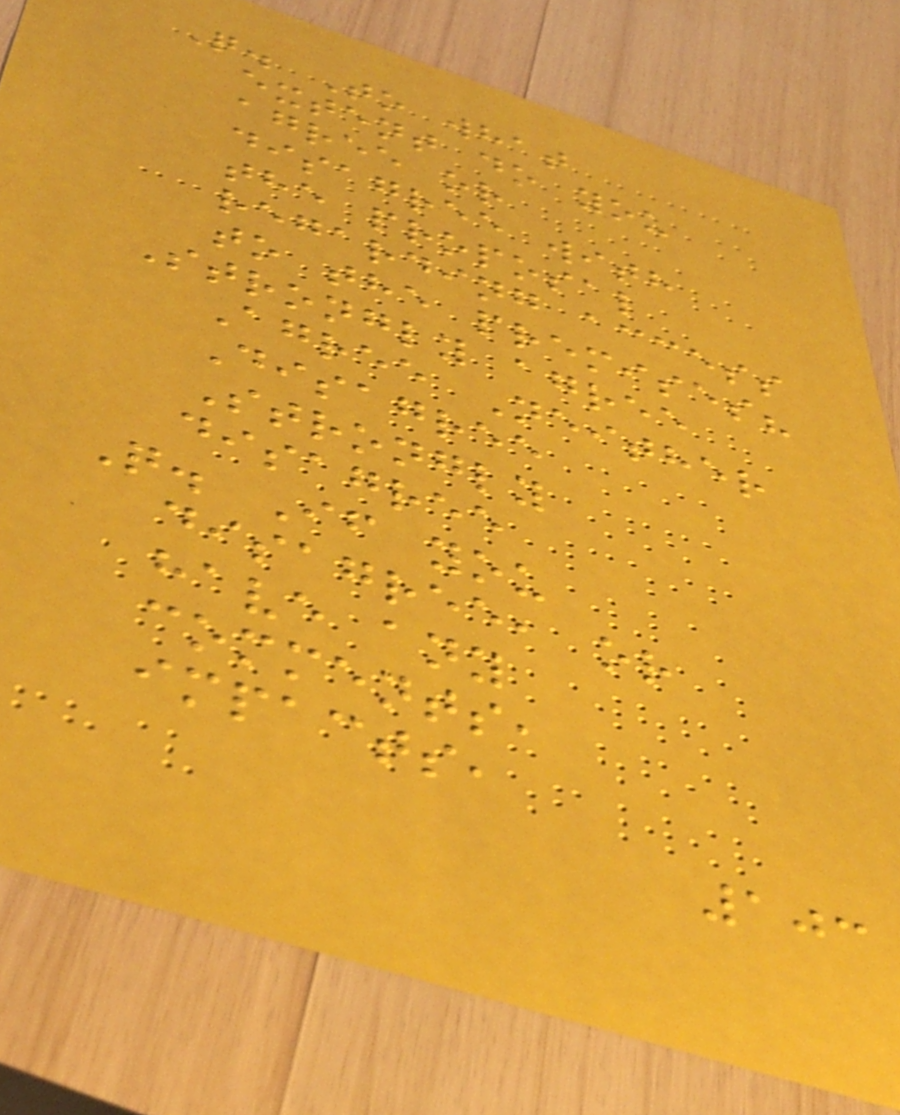Q. To what
extent do you
agree or
disagree with
the proposal
regarding access
to the premises?
Strongly agree
Agree Neither
Disagree
Strongly
disagree
Q. If you
disagree, or
have any
comments,
impacts,
103
